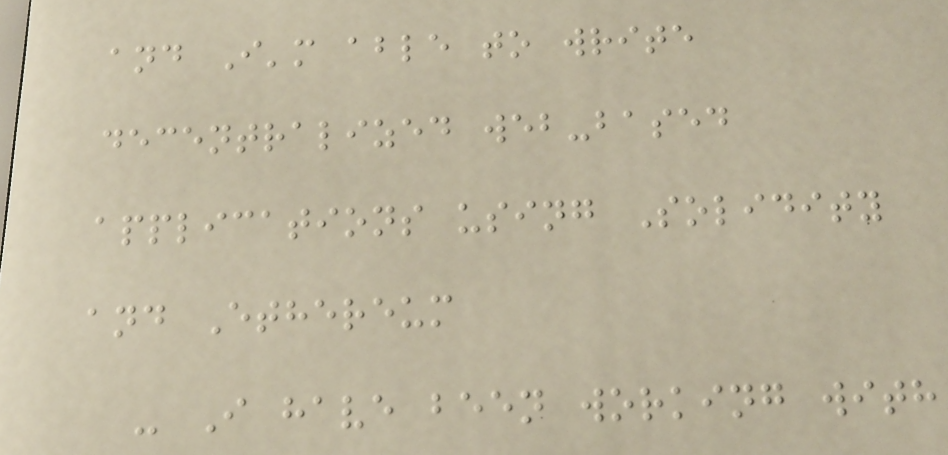and I'm able to write
decentralized web-based
applications using Solidity
and Ethereum
- I have been working with
